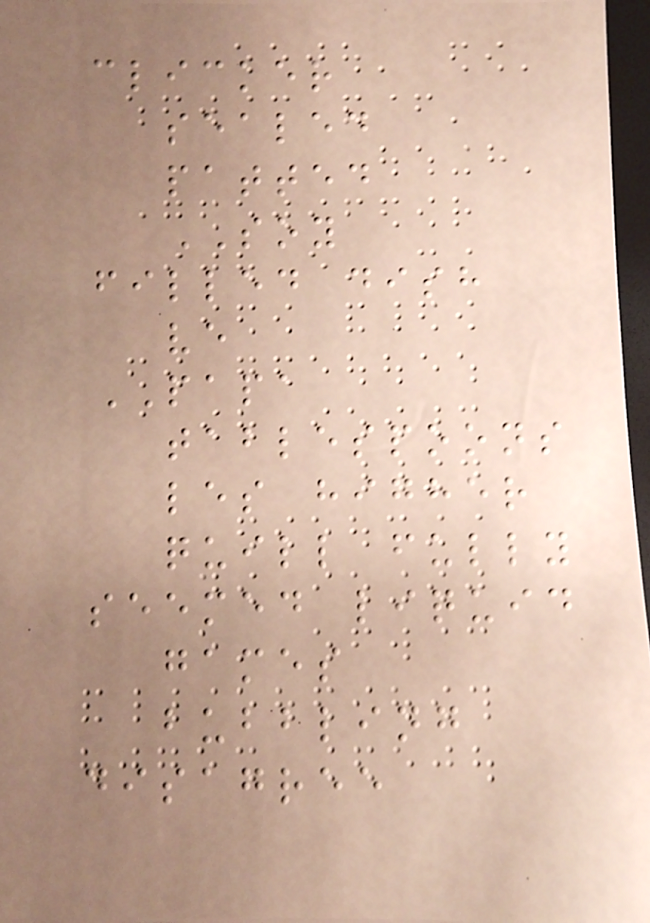clicker
sealed
patted
SOY
filled dish
ve
PAPA
tablespoons
les higher
quill fully
seemed liquid
games
bubbling
disagree
